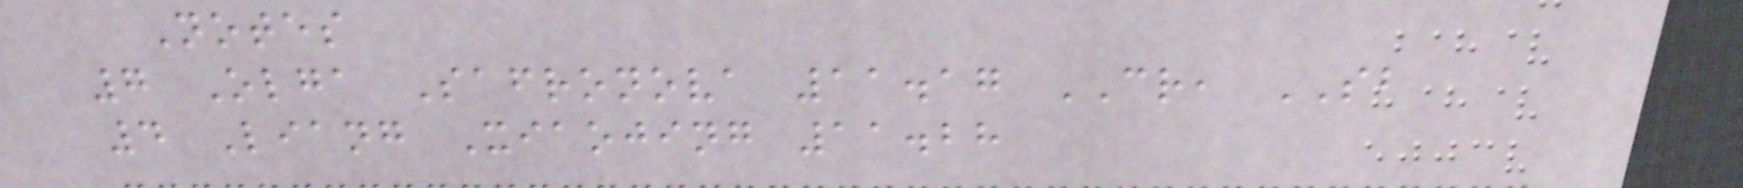Notes
7 Olga Safronova 11.17 CR, SB
4 Liang Xiaojing 11.28
